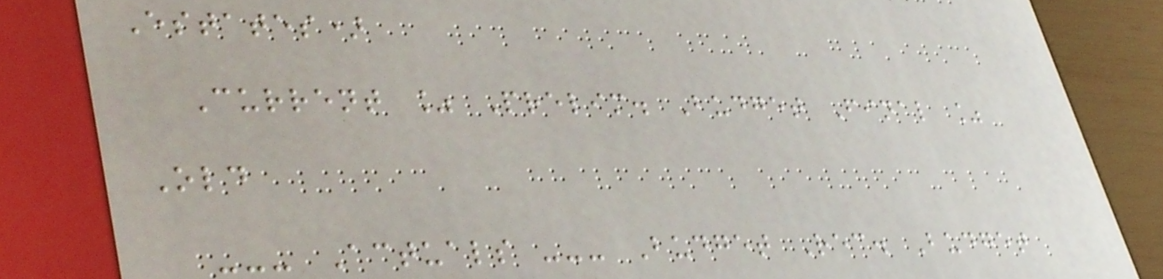Estates)
Current % Prelim. Budget Final %
Old
--- Actuals --- Budget Rec. Budget
